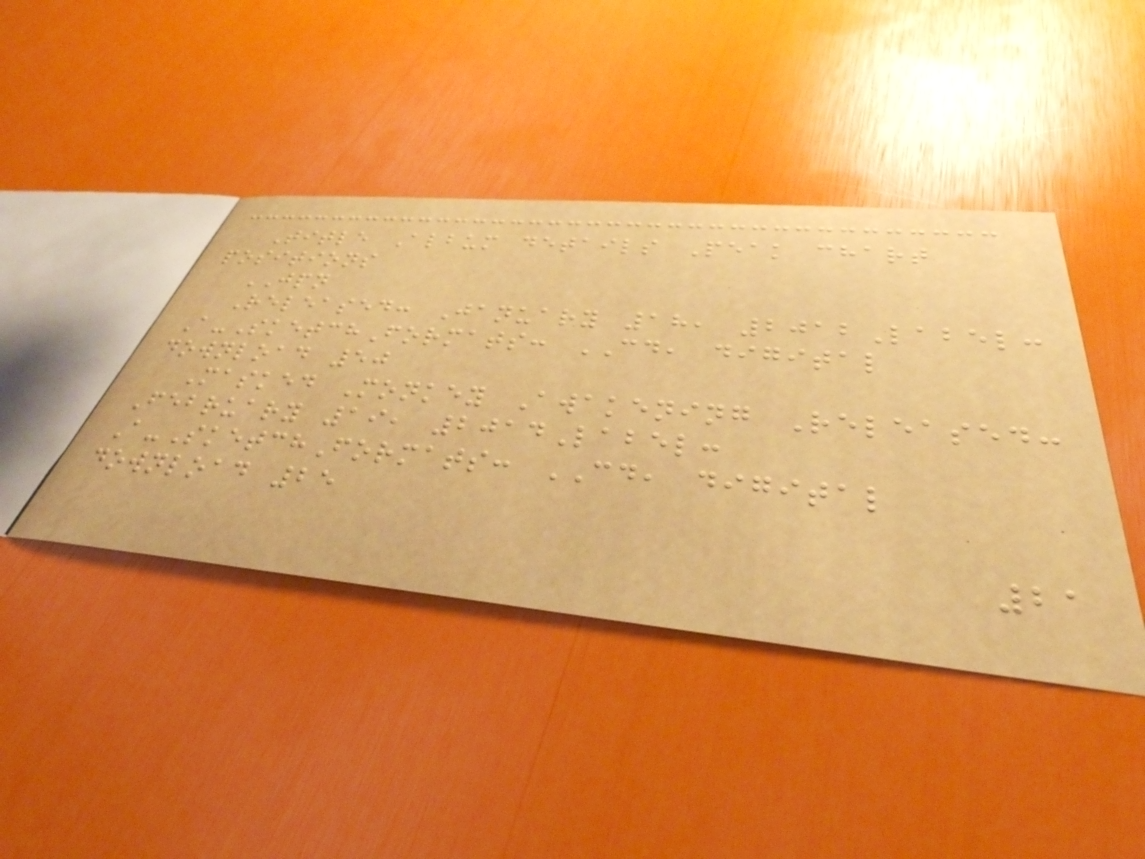Title Album details Peak chart
positions
JPN
Released: January 18, 2012Label:
A-SketchFormats: CD, digital
download 50
Masked Monkey Awakening Released:
February 19, 2014Label:
A-SketchFormats: CD, digital
download 25
21
